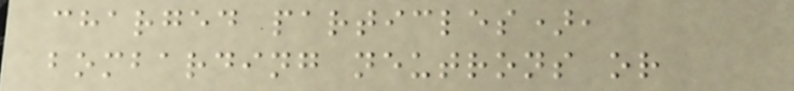charged particles),
bombarding neutrons or
